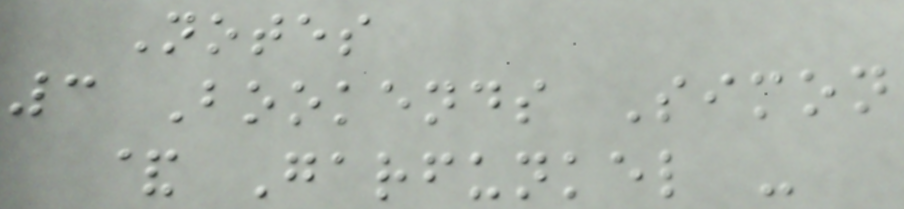Notes
3 Bookends Simon
& Garfunkel -
